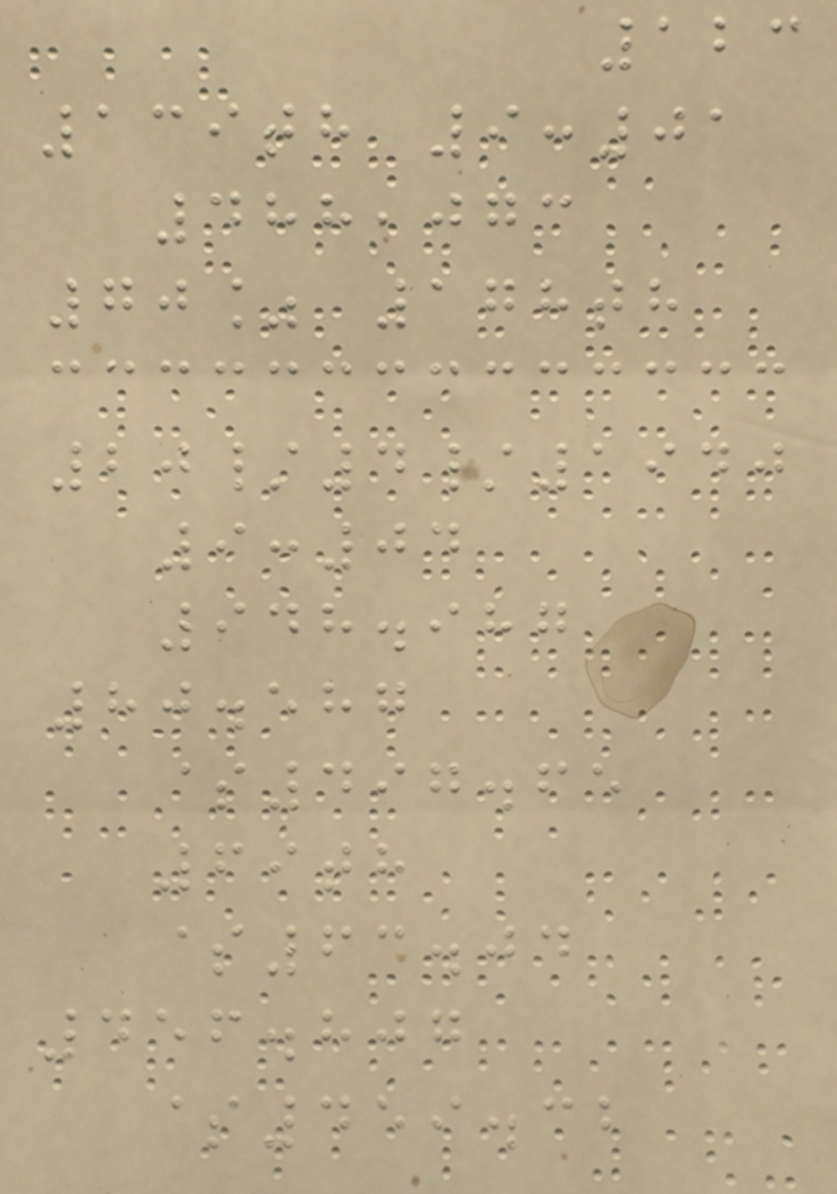123
139th 9:01
488,073
70% 178th
20/4/1940
9:04
948.987
80.587
$497.65
69th
$63.04
456.807
$459.32
